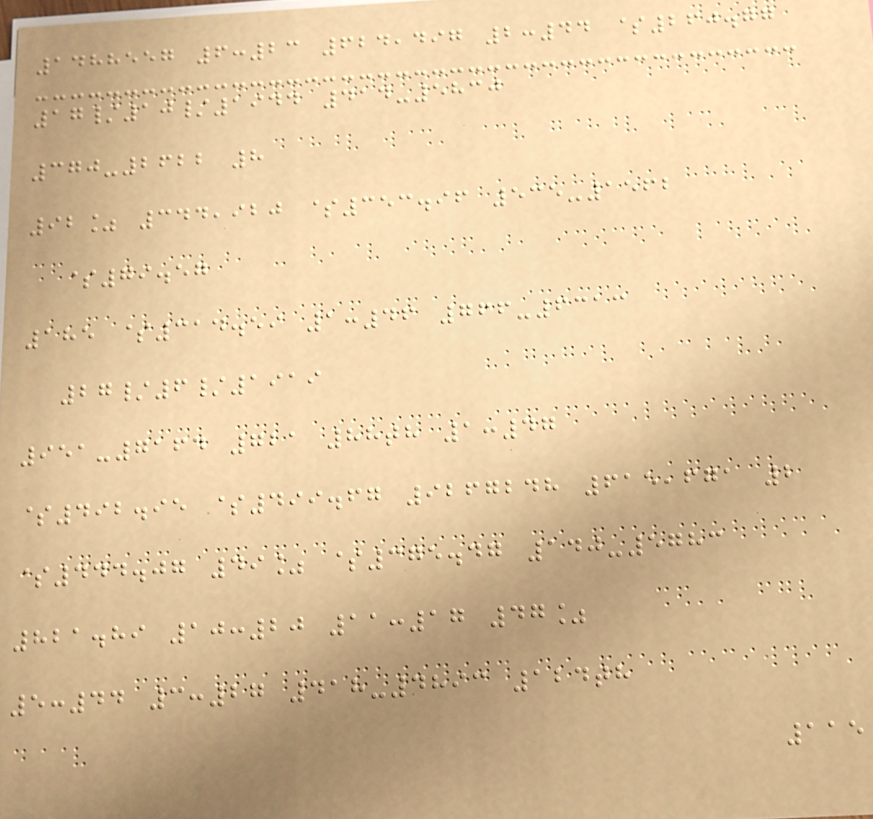1488557 6:23 624,497 2:44 $260.77
17/10/1944 414-5830
370-2622 8
92% 344,920 $353.96 535-1562
$79.57
185 $314.59 1:46 766-6313
27/6/1919
951-7164 721 88th 1:47
$492.95 $499.67 9267248 615,671 2
$444.07 49% $375.47 140-5783
821.89 10:20 11:17 47%
5:44 3:27 418-4893 124th
115
